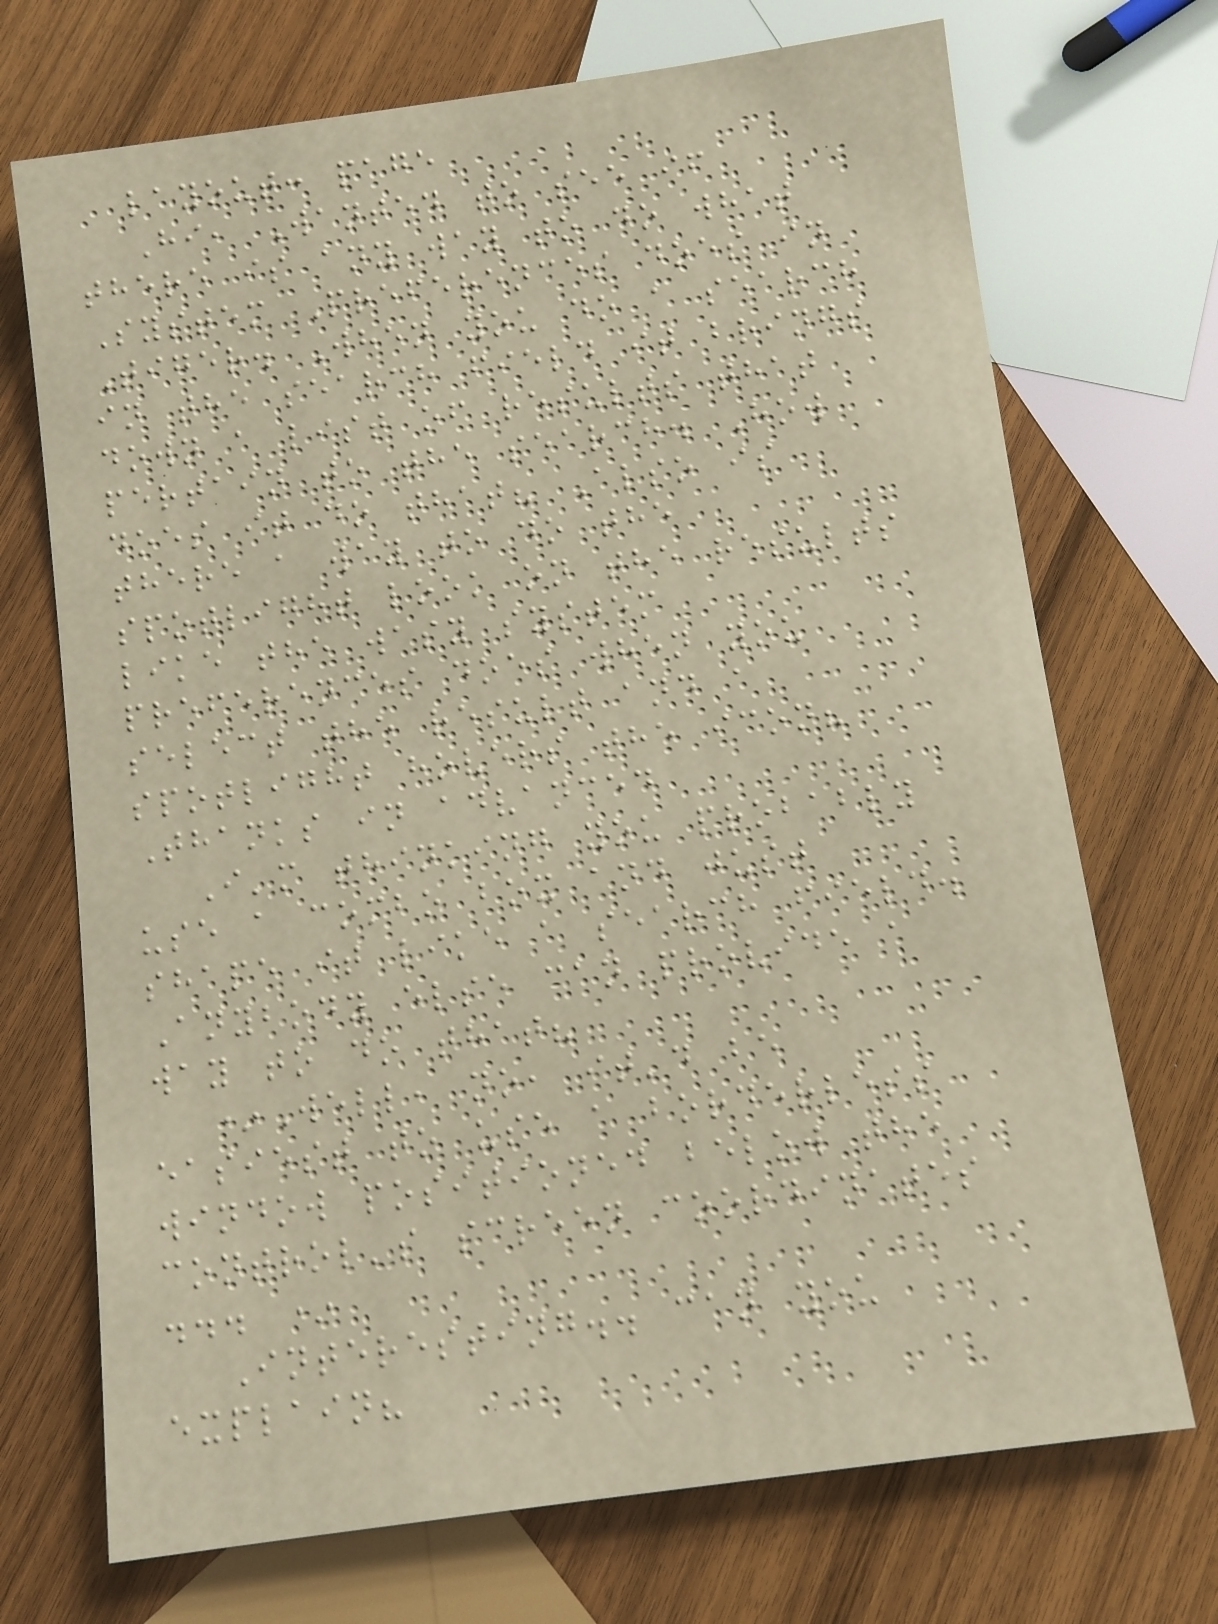layout: page
Hi, Wanted to see if
there is any way to do what
System Preferences does in
Tiger. When you do a search
in the search field it brings
down a list of results that
pertain to the search. How
does it do that? Also is
there a way to do the
spotlight look on the results
like the wasy system
preferences does when you
select the result and a
spotlight hovers the icon?
Thanks in advanced
I'm thinking you probably
use a combo box and just
shape it like a search field.
Anybody else can provide a
way to do that?
*Well, no, it'd be
easiest to use a borderless
window positioned below the
control's screen coordinates
... *
Interesting.. can you
explain?
